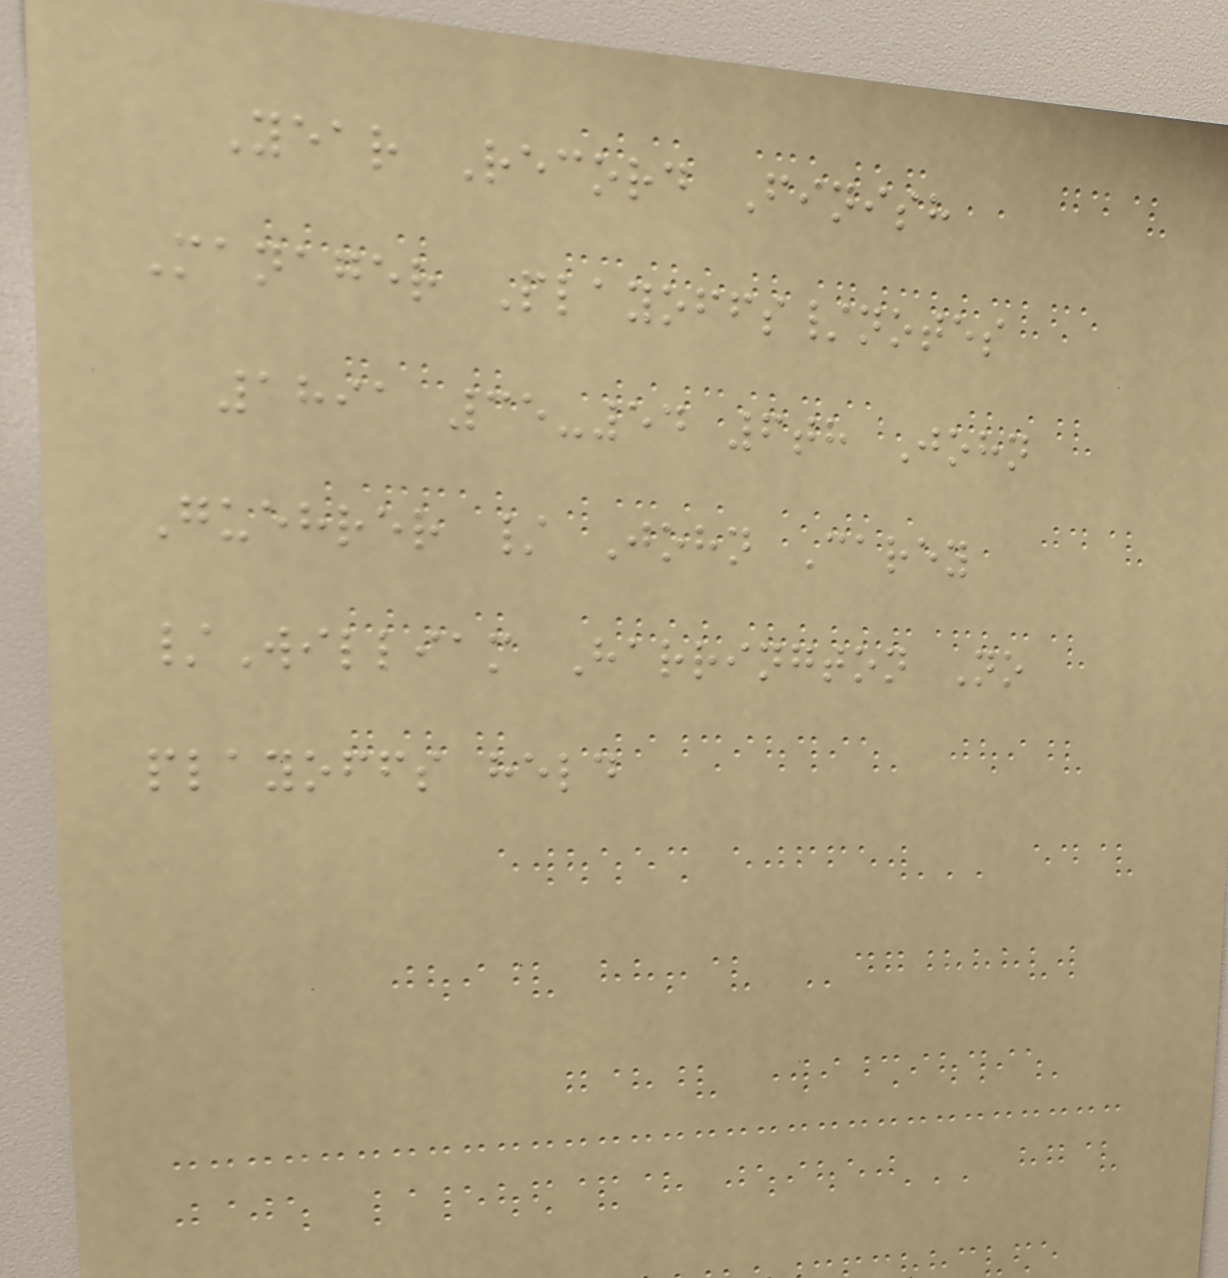Year Record Finish
Manager Playoffs/notes
1891 35-54 6th John
Guehrer / John Carey
/William Harrington No
playoffs held
